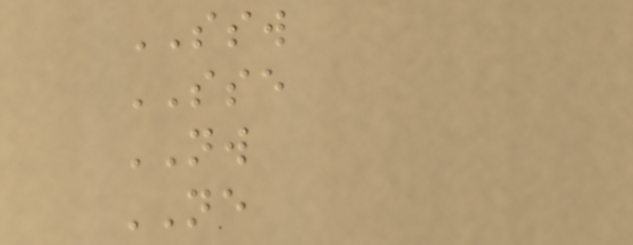SSW
SSE
NW
NE
